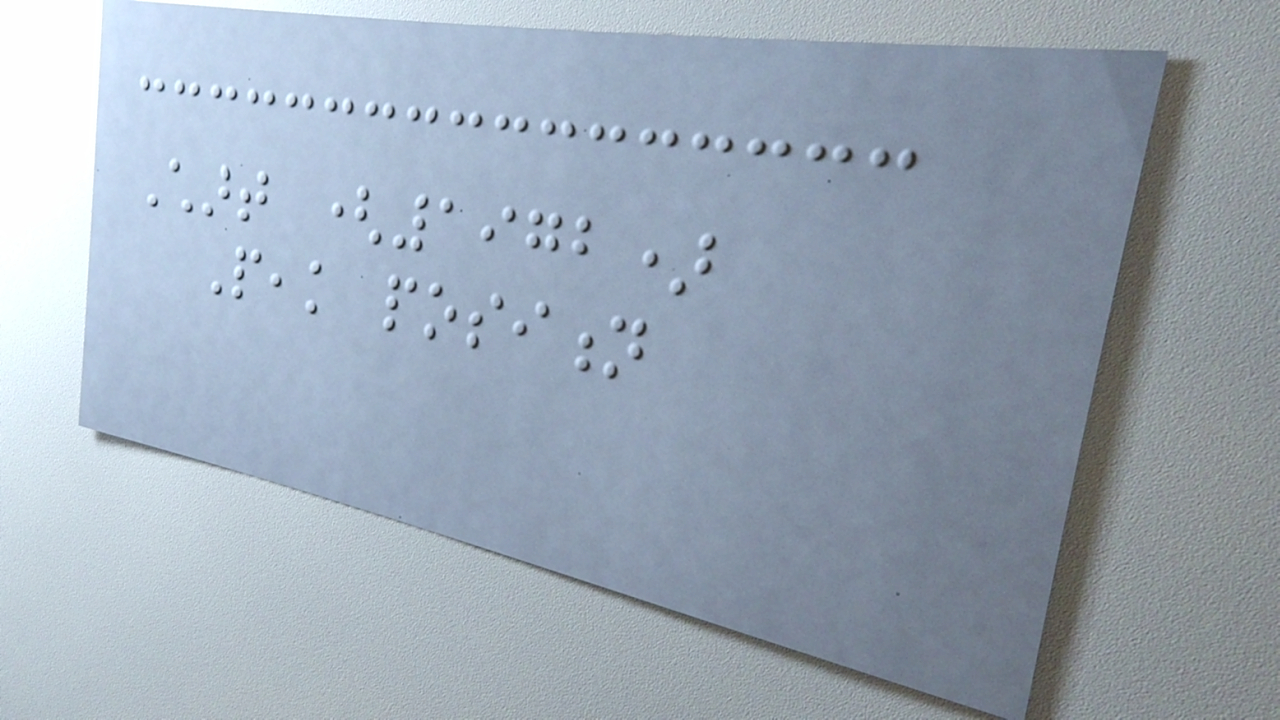Chart (1972)
Peak position
